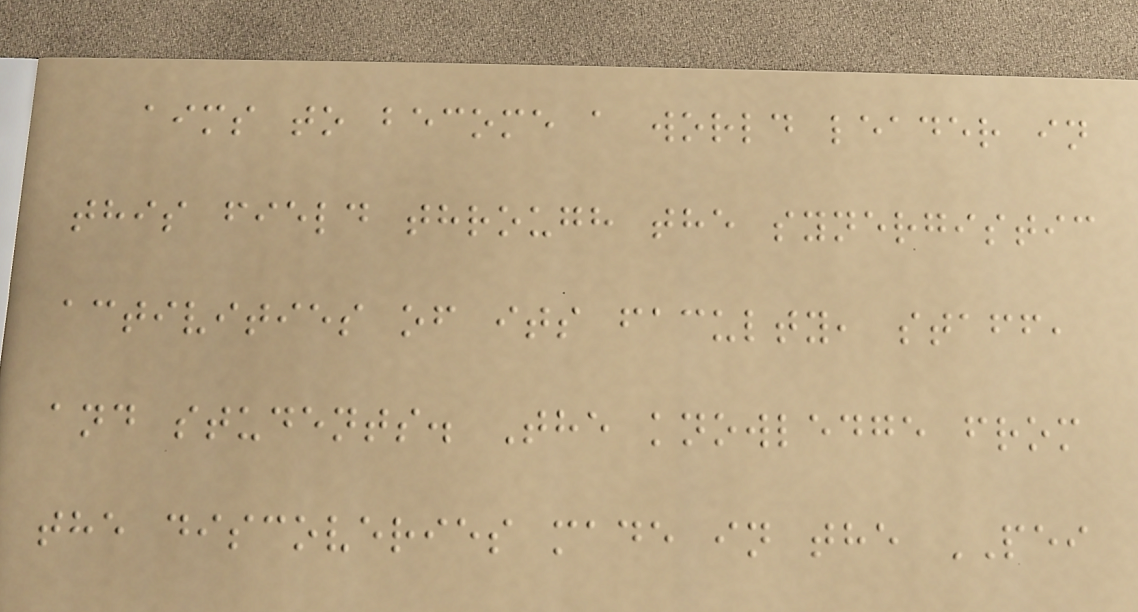aims to become a world leader in
this field through the synergistic
activities of its faculty, staff,
and students. The knowledge from
the discoveries made in the PEI
